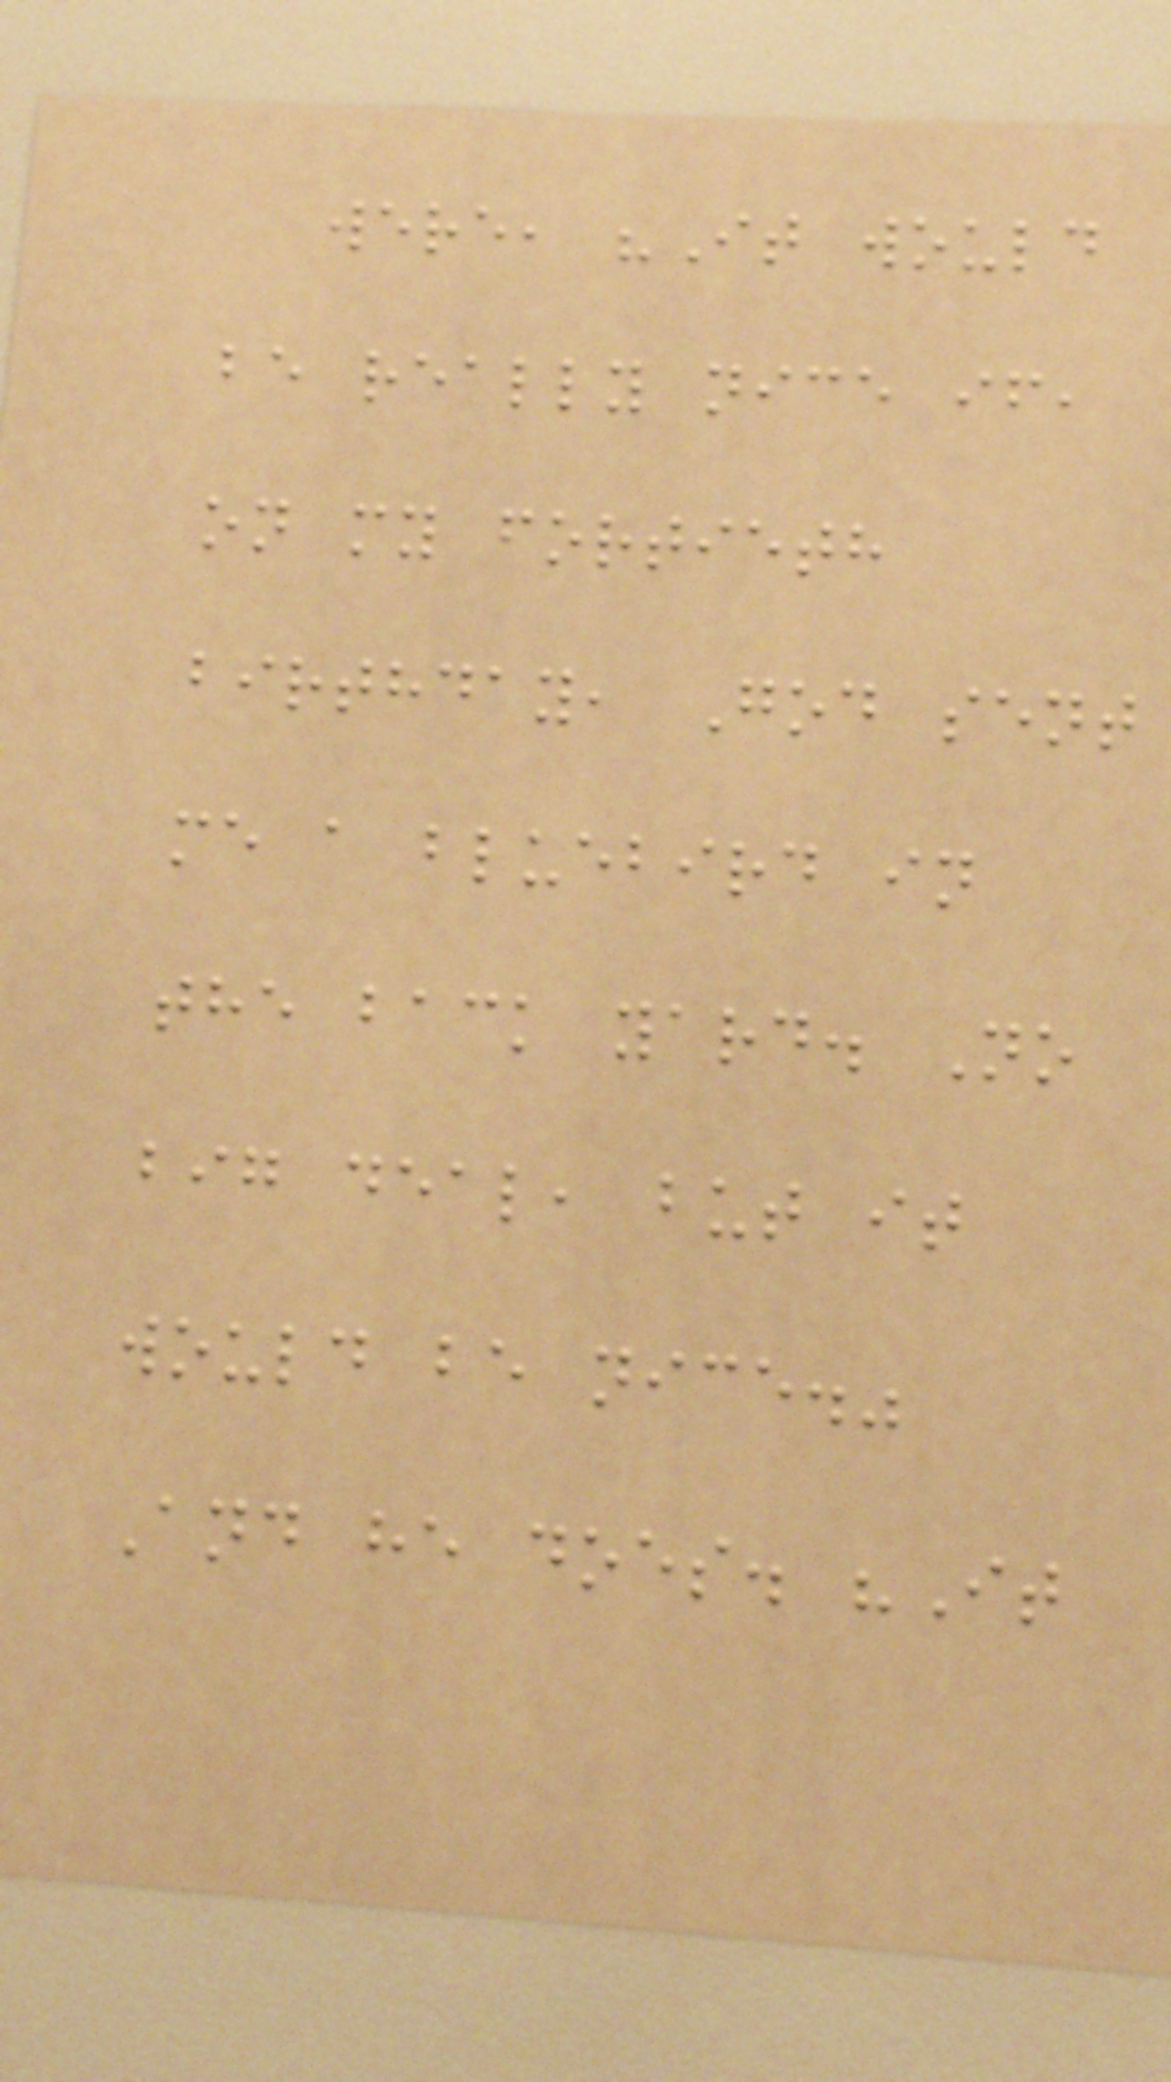were, "It would
be really nice if,
on my fortieth
birthday, God sent
me a bluebird in
the back yard. No
big deal, but it
would be nice."
And he does. "It
